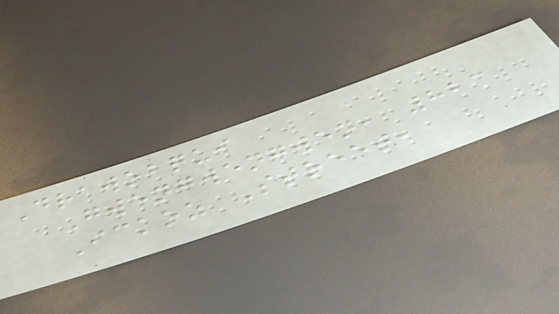Drawobqui
Gwengwengwen, 823
Ickoz Street,
